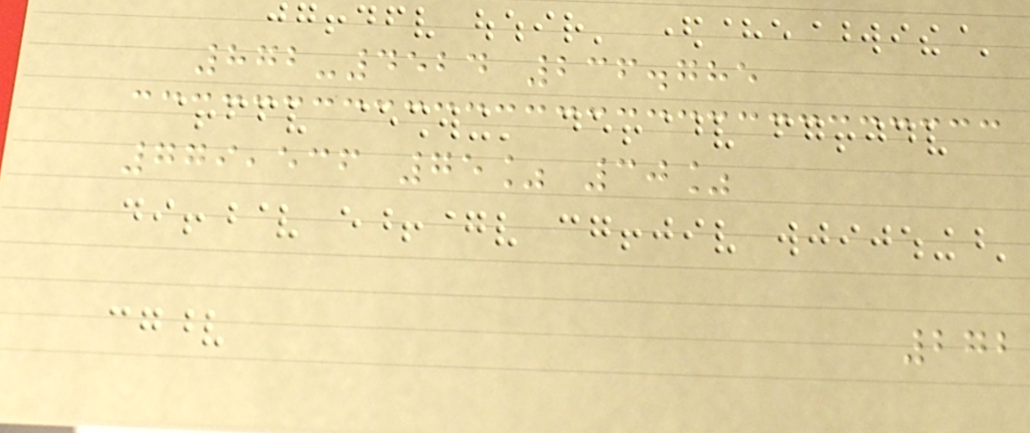872-4524 236.785
779,536 75% 30%
272
